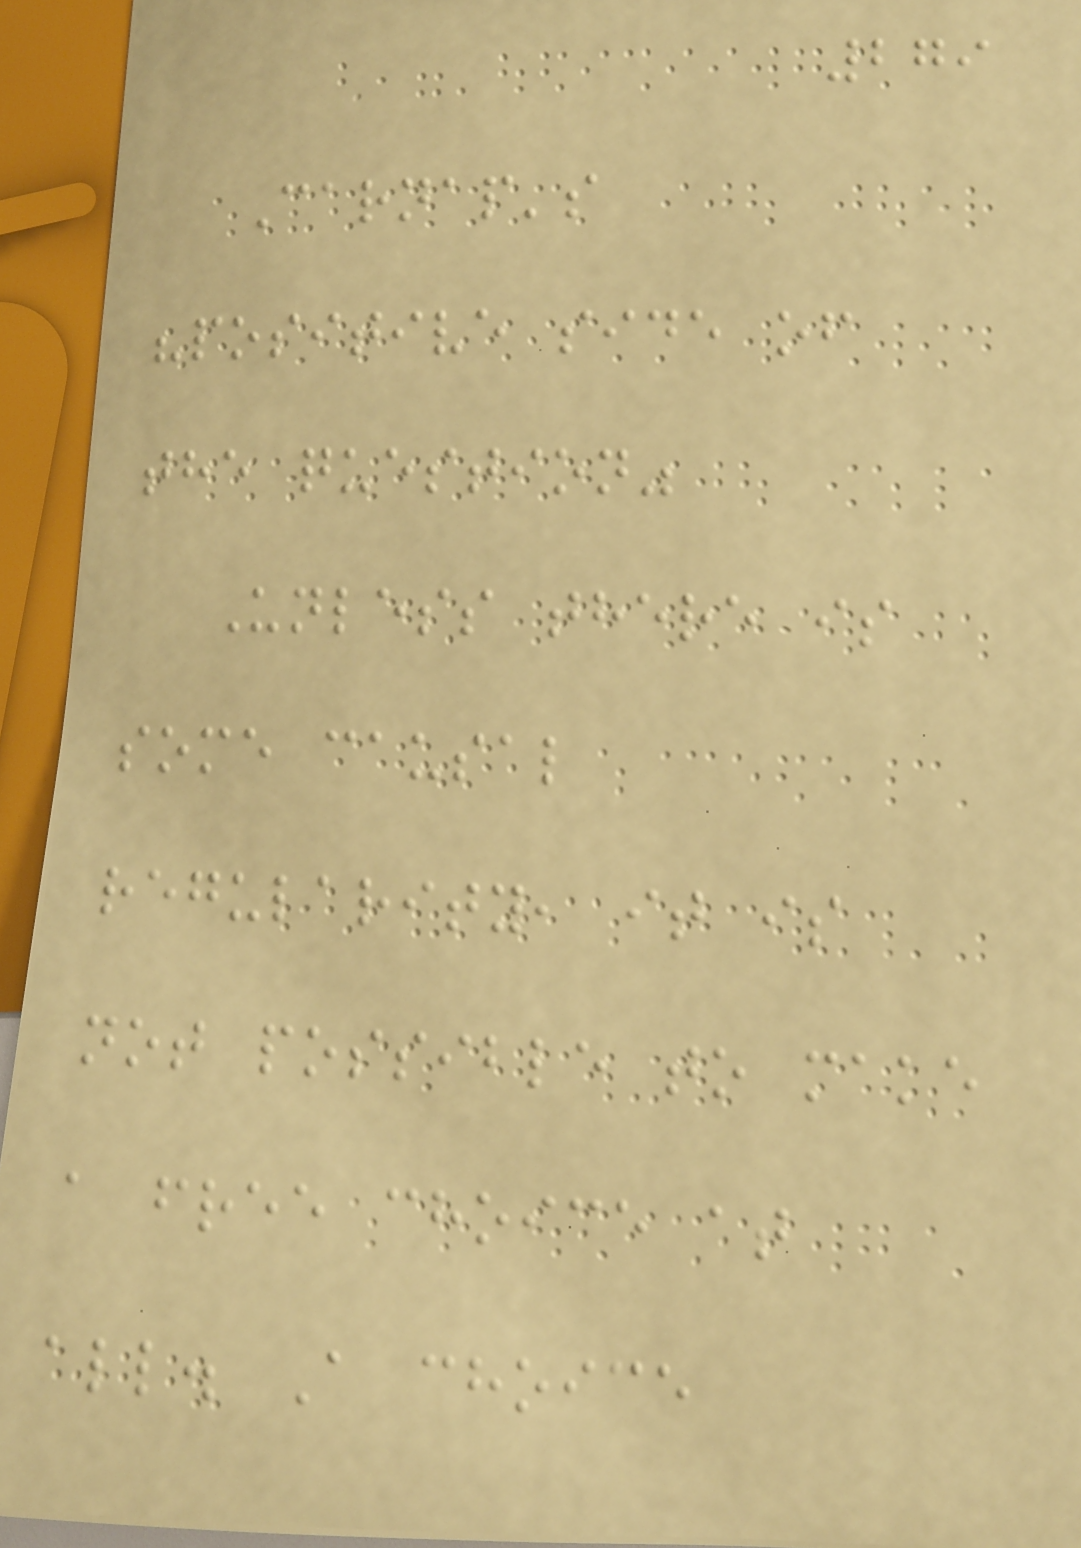279
Carnap's
"positive side of
the question"
Unless there is
some causal
regularity, it is
not possible to make
a free choice at
all. A choice
